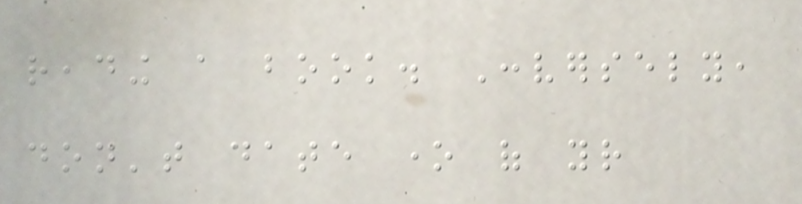reading a book. Conversely,
don't date one of your
